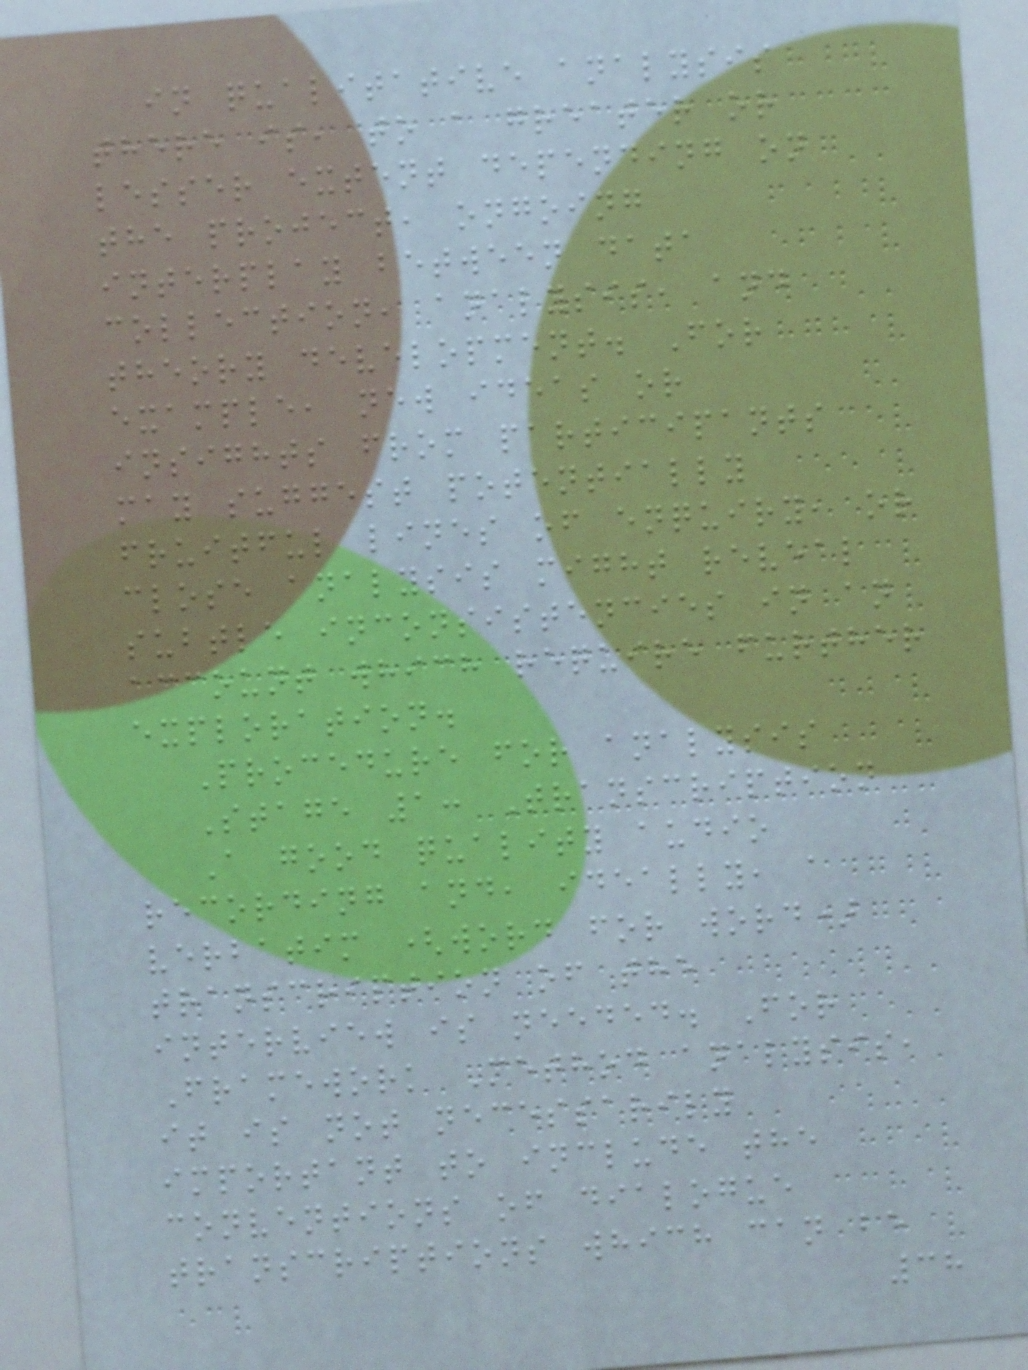in qualitative analysis
there is, to a greater or
lesser extent depending on
the project, ongoing
interplay between data
collection, analysis, and
theory development. For
example, new ideas or
insights from participants
may suggest potentially
fruitful lines of enquiry, or
close analysis might reveal
subtle inconsistencies in an
account which require further
exploration.
Procedure for analysis
Stage 1: Transcription
A good quality audio
recording and, ideally, a
verbatim (word for word)
transcription of the
interview is needed. For
Framework Method analysis,
it is not necessarily
important to include the
conventions of dialogue
transcriptions which can be
38
